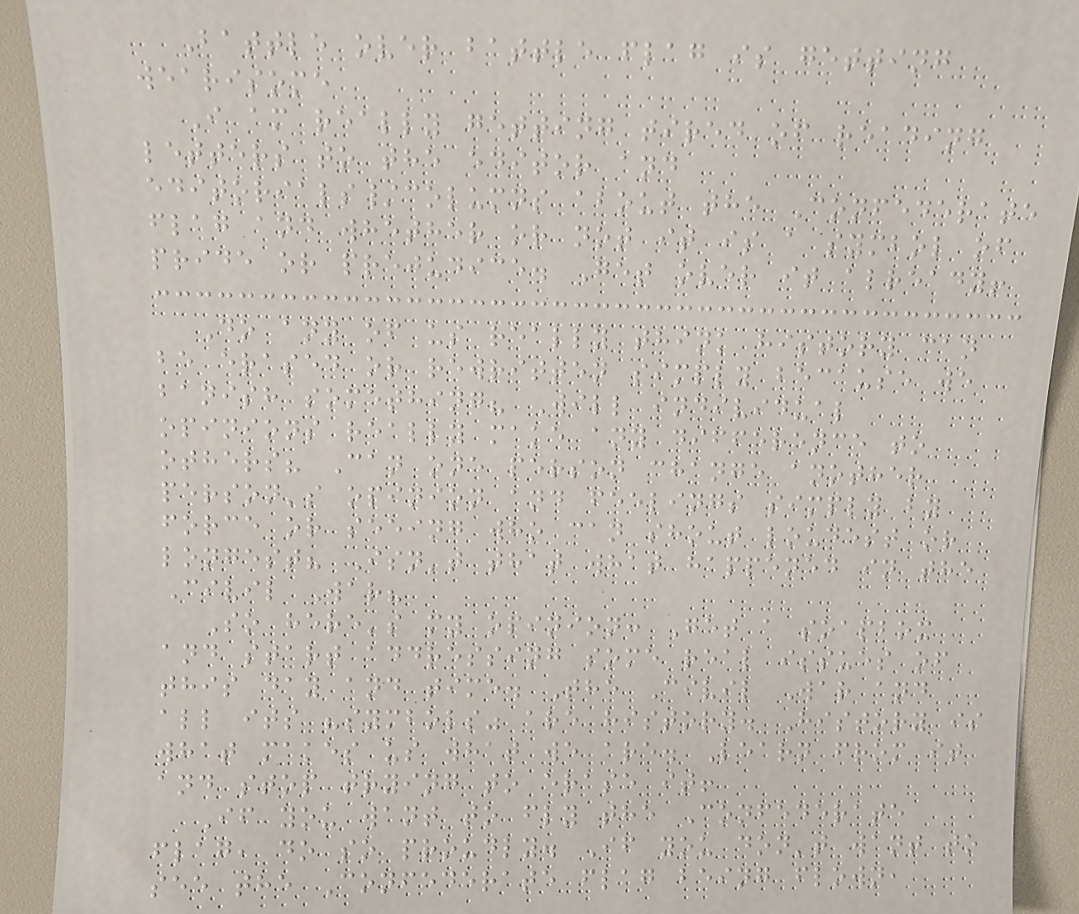Battle over battle flag is getting
wearisome
I am really getting tired of reading
letters to the editor and
editorials/columns about the Confederate
flag and whether or not it is a symbol of
pride or prejudice. Get over it already!
Do any of us really think history can
be erased or rewritten simply because we
banish something? Will individual
opinions really make any difference to
others? Can one person change another
person's opinion and feelings simply by
force or seeing who can shout loudest or
longest? Isn't that what happened in the
Civil War?
So here's my opinion: Get a soapbox
and start addressing some real issues of
this day and time. The Civil War and
all its "symbols" are history. History is
what makes us what we are. Learn from it
and stop trying to erase it!
If you want to fly the Confederate
flag, do so proudly. If you don't want to
see the Confederate flag being flown,
